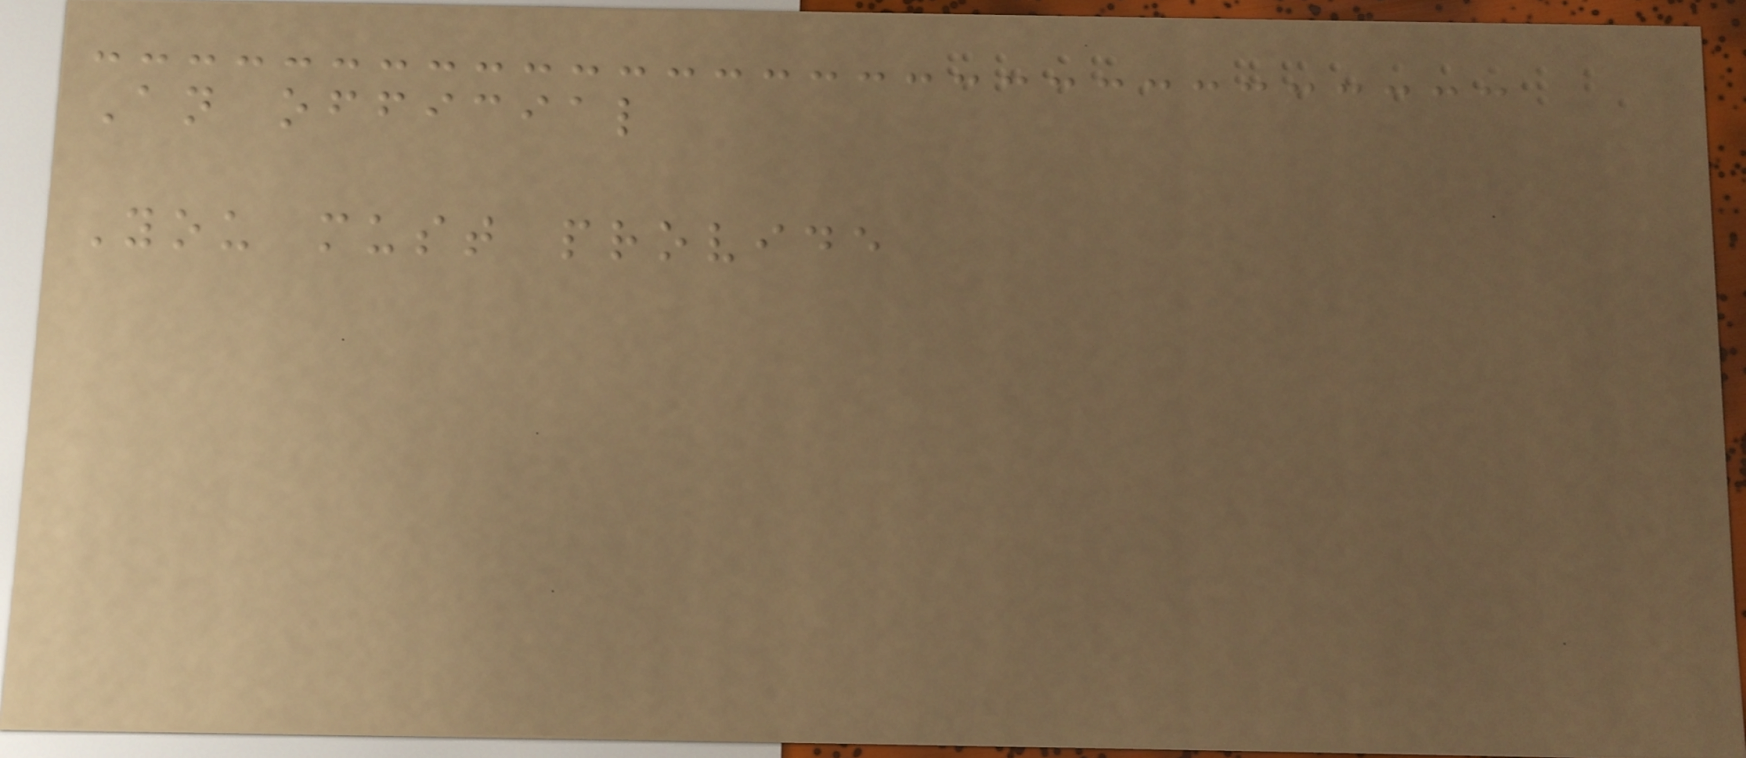An official
You must provide
